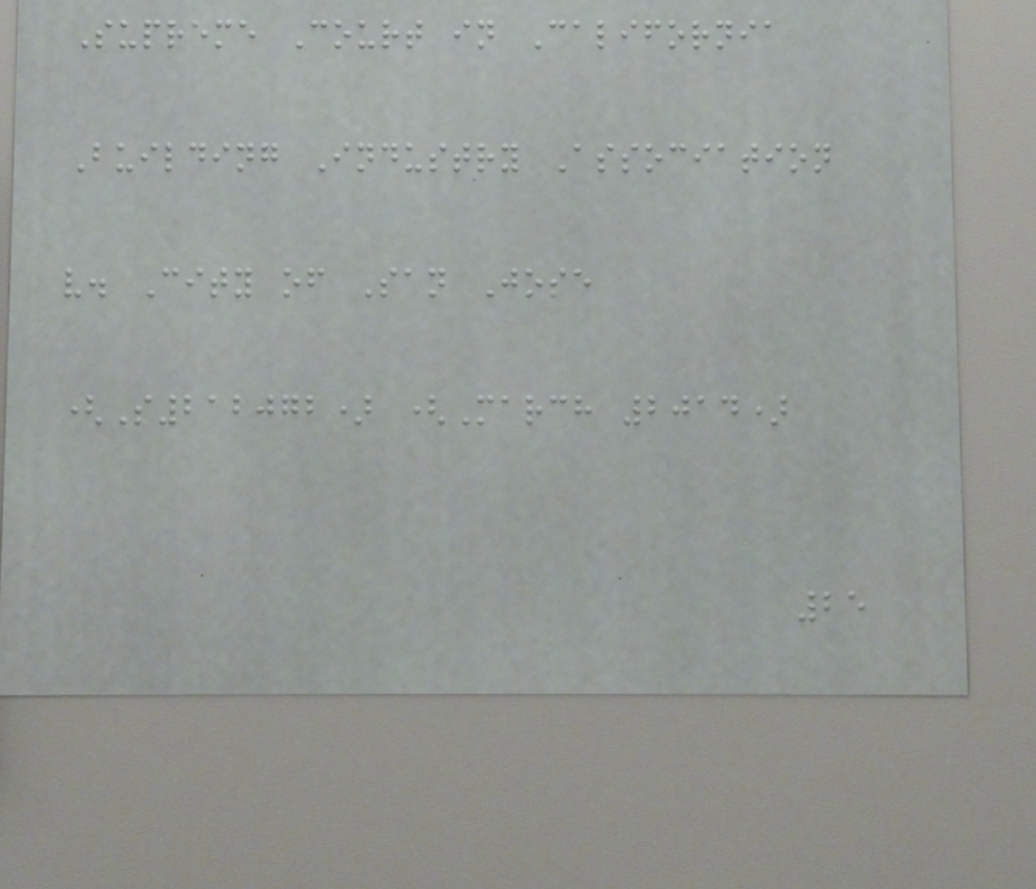Supreme Court in California
Building Industry Association
v. City of San Jose
(S212072) (March 2014)
25
